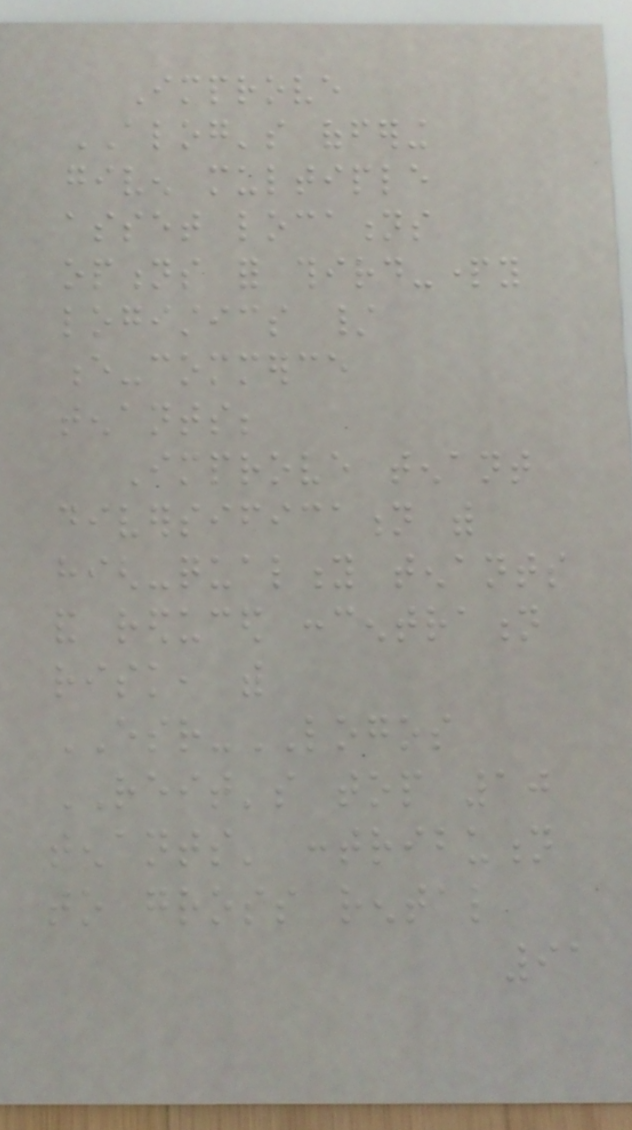Improve
ALOG's offering
given multiple
asset locations
options for third-party
logistics /
e-commerce
tenants;
Improve tenant
diversification with
high-quality tenants
and reduced concentration
risk, with
ESR-LOGOS
REIT's top 10
tenants' contribution
to gross rental
91
